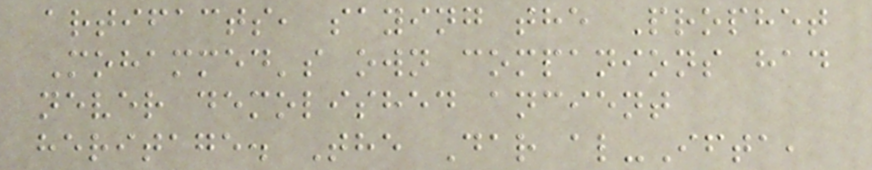artifacts, saying the Prophet
Mohammed's own companions had
never demolished ancient
heritage. The Dar al-Ifta,
